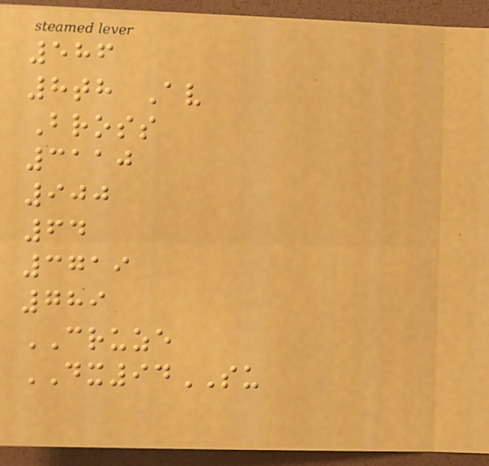586
8th Av
Bross
3110
900
64
3719
789
CRUZE
DX94SU
